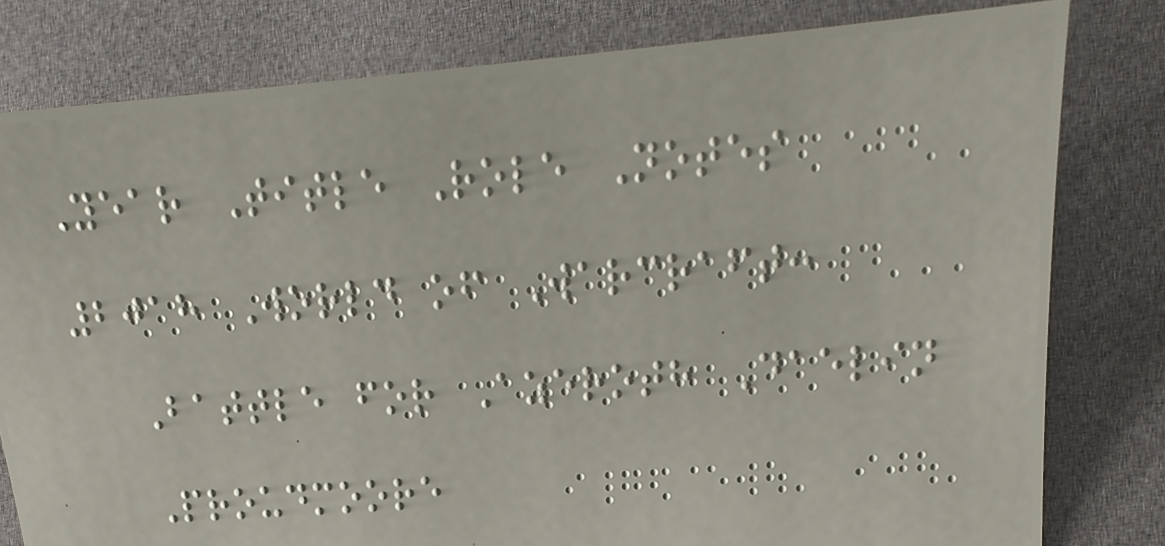Year Title Role Notes
2018 World of Warcraft:
Battle for Azeroth Daelin
Proudmoore
